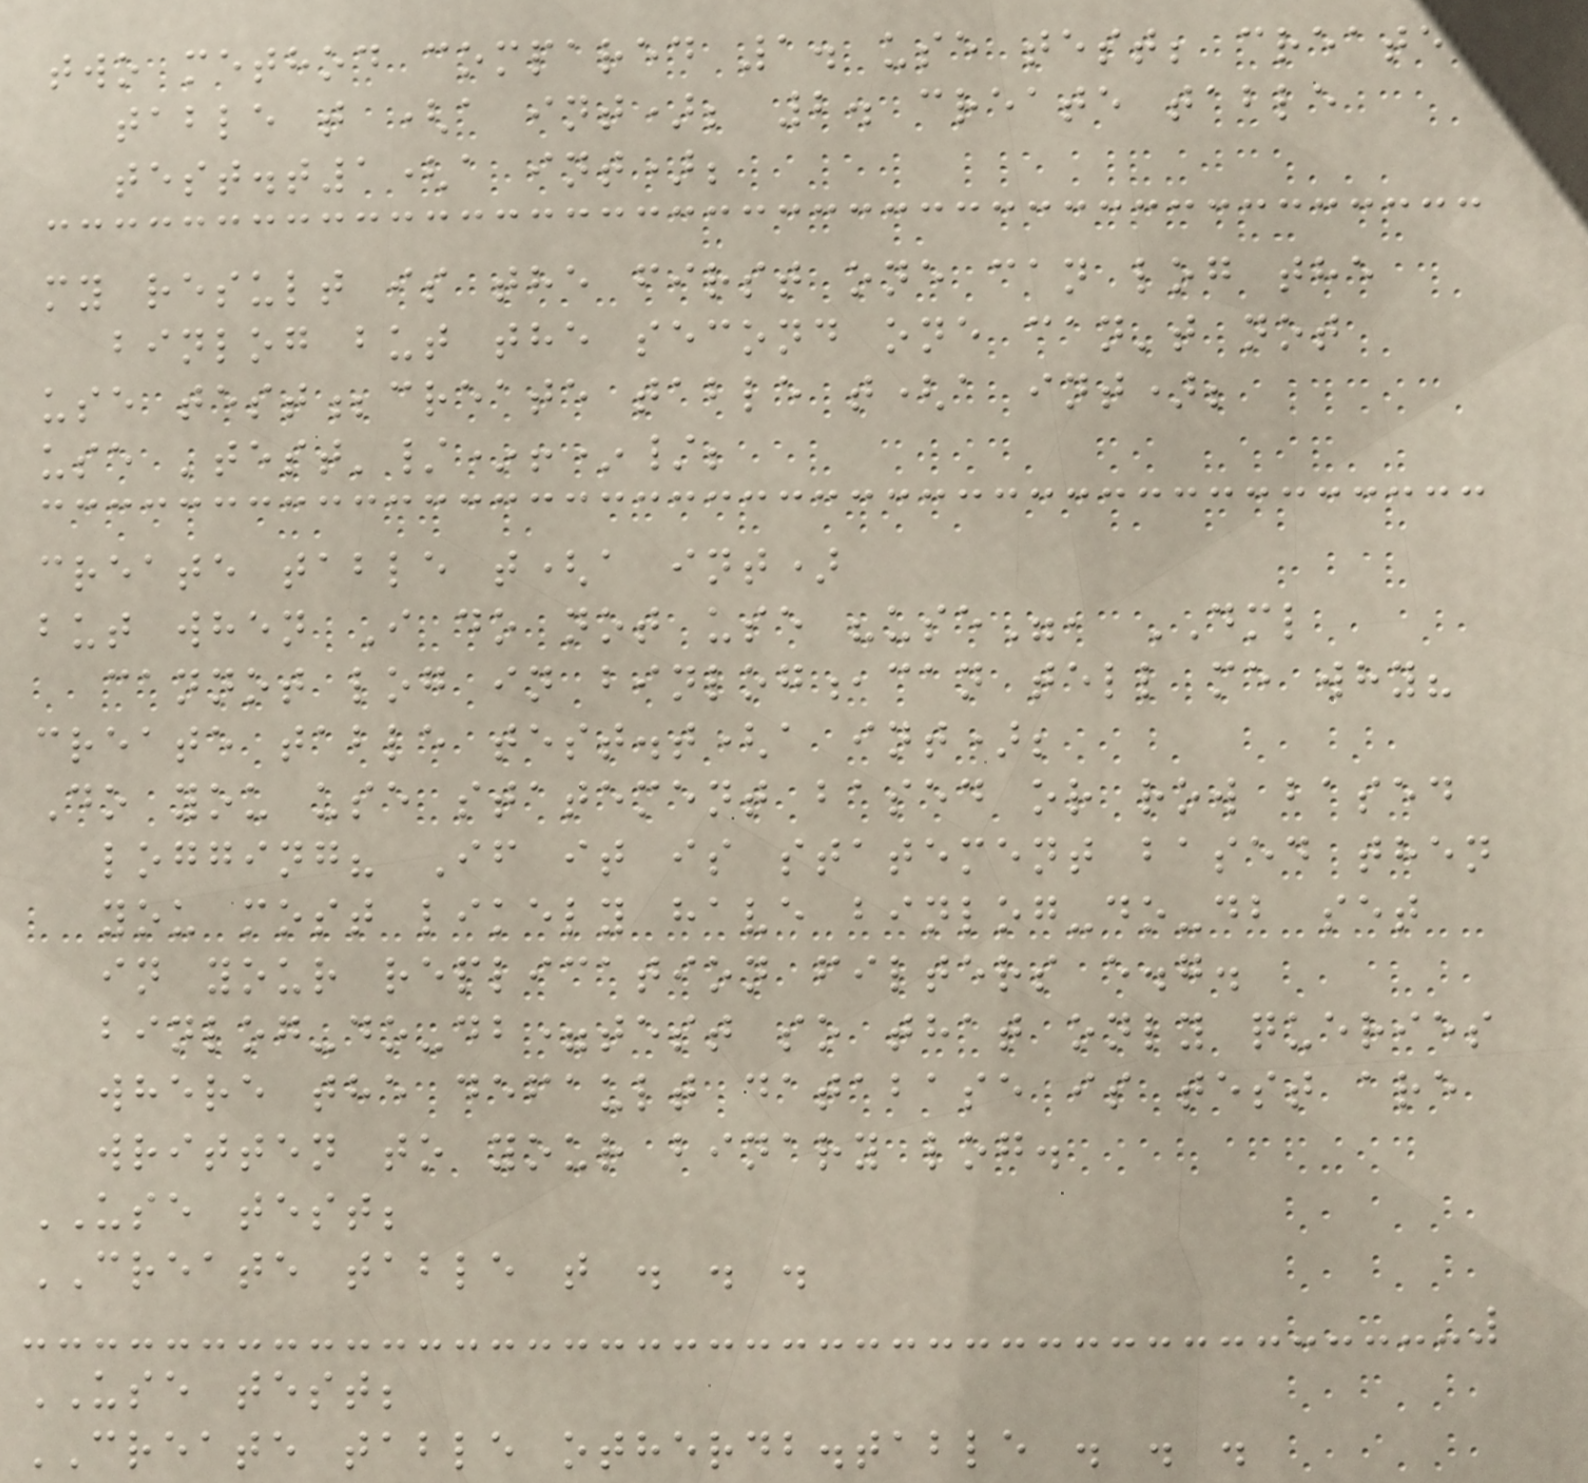two method compared 1. use test; create
table t (a int); 2. create table
test.t1(a int);
my result is the first one can log the
binlog but the second one can't not
use test;create table t(a int);
use 'test'/*!*/;
create table t(a int)
but when I do not use "use", DML
cannot log in binlog,can tell me why?
create table test.t(a int);
Do you use statement based or row based
logging? If it is statement based then
you most likely have binlog-do-db set
in your replication filters e.g.
binlog-do-db=test so that only queries
where the default database is test are
written to your binary log.
USE test;
CREATE table t . . .
USE test;
CREATE table otherdb.table . . .
